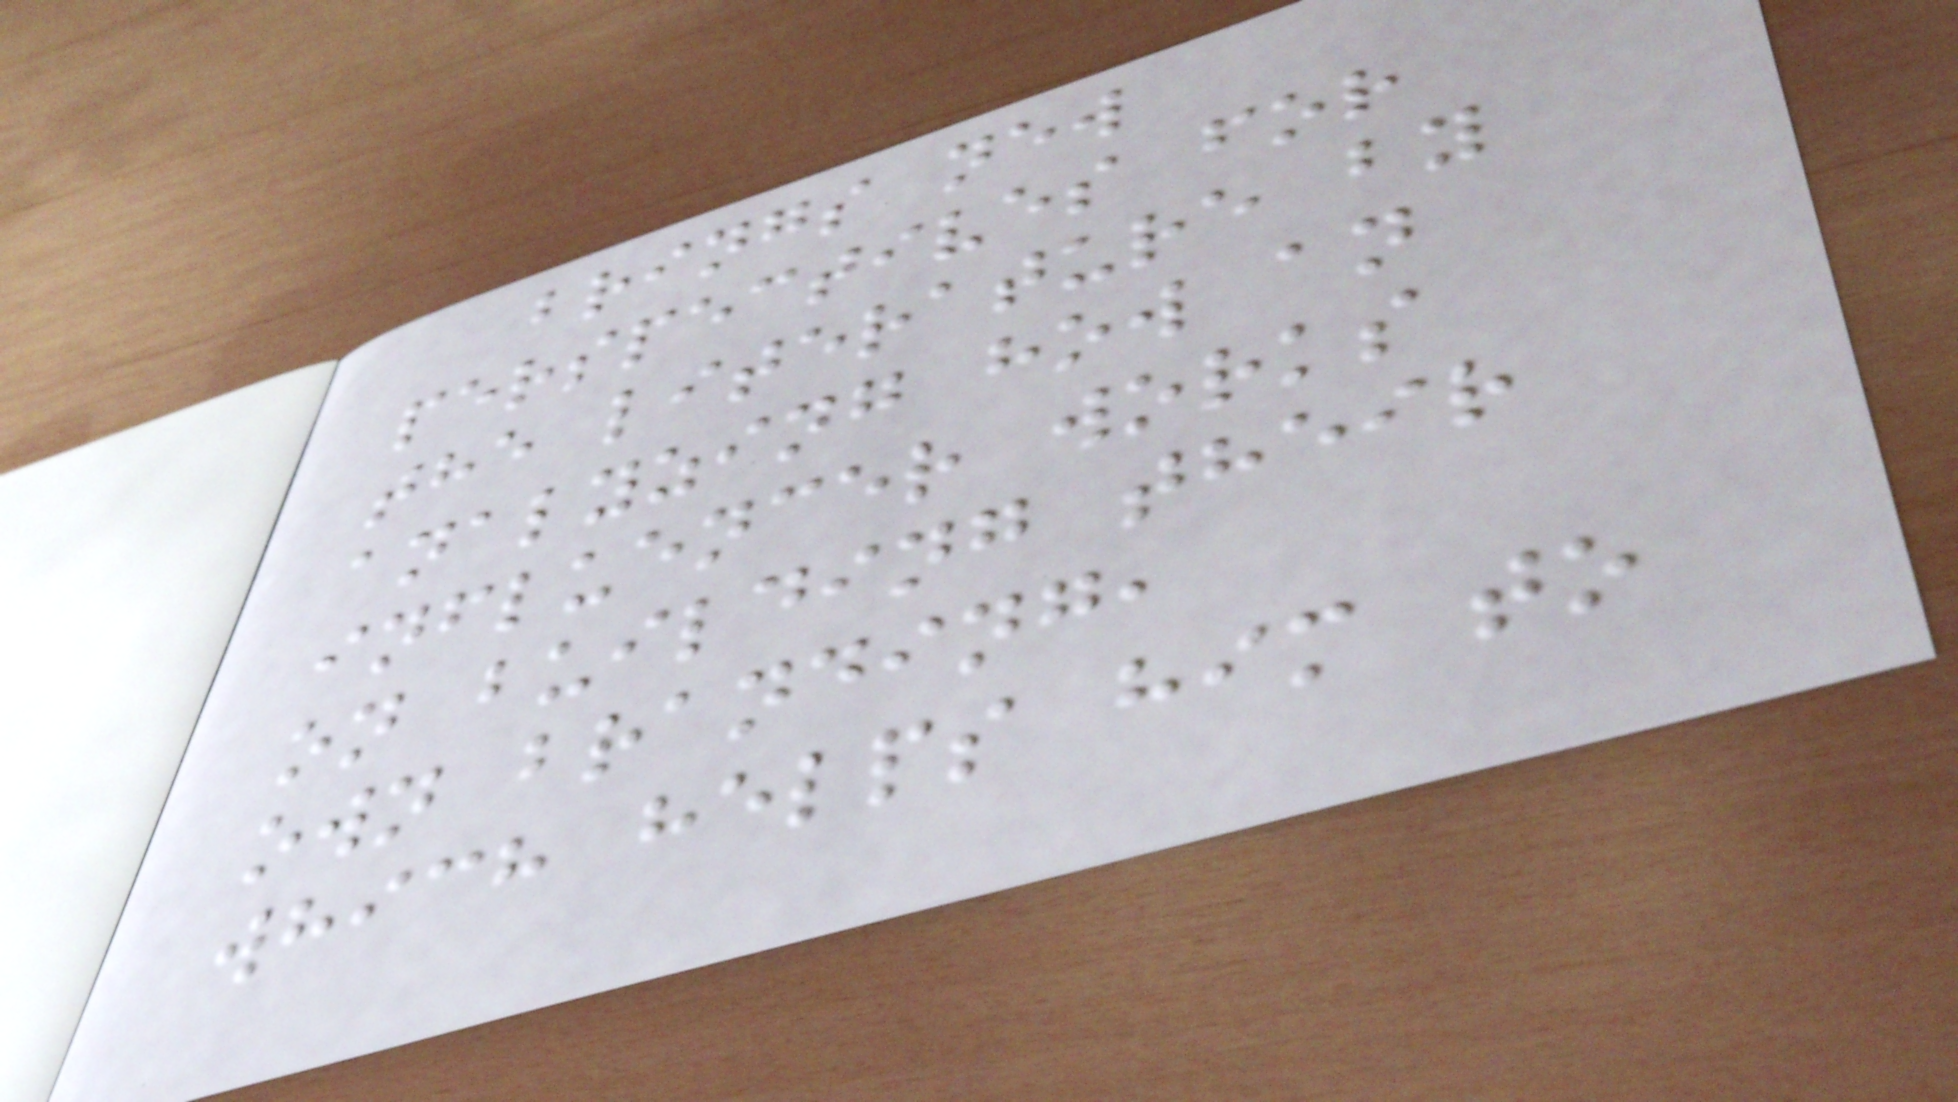brings new
perspectives for
the literature by
analyzing how an
influencer works
on building their
own branding,
which helps him to
